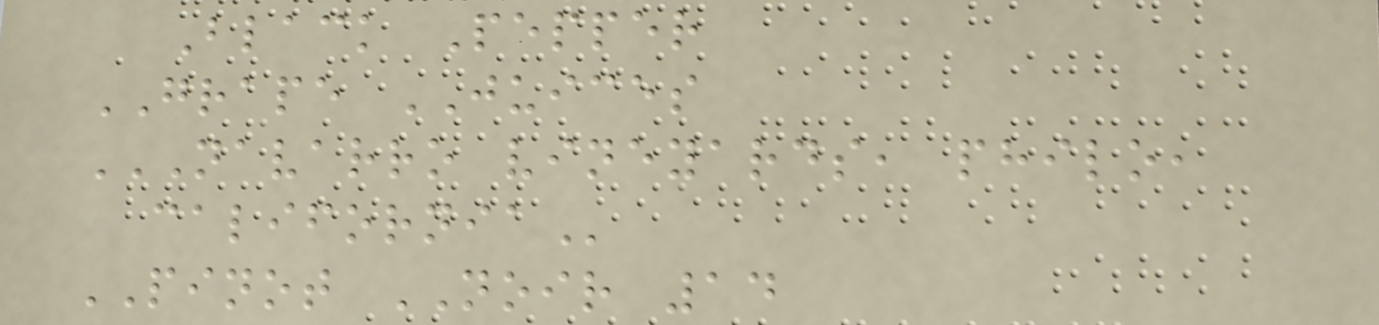Black Pepper
GRAPE JUICES
NAVARRO VINEYARDS, PHILO,
CALIFORNIA
PINOT NOIR 14
